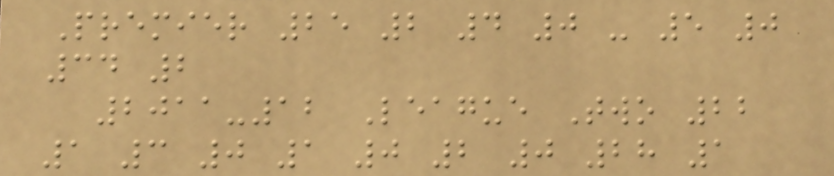Premier 25 2 4 0 - 5 0
34 2
2011-12 League Two 22
1 3 0 1 0 2 0 28 1
